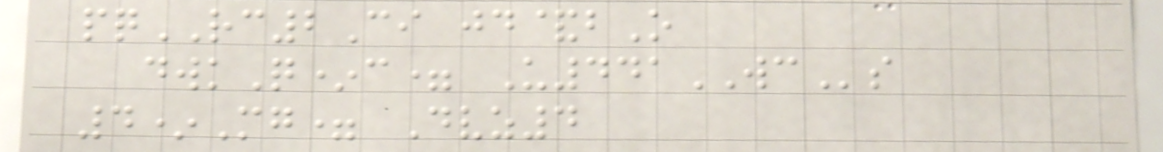pqRC2Ci jd&bO
dwkQ*c= U441WCs
4*Mg= Dvz4
